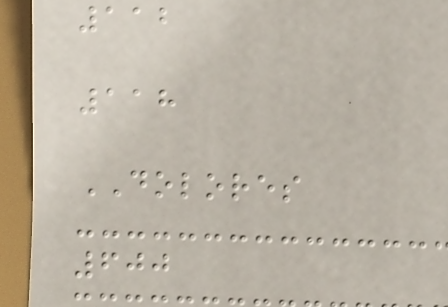112
118
DOLORES
600
